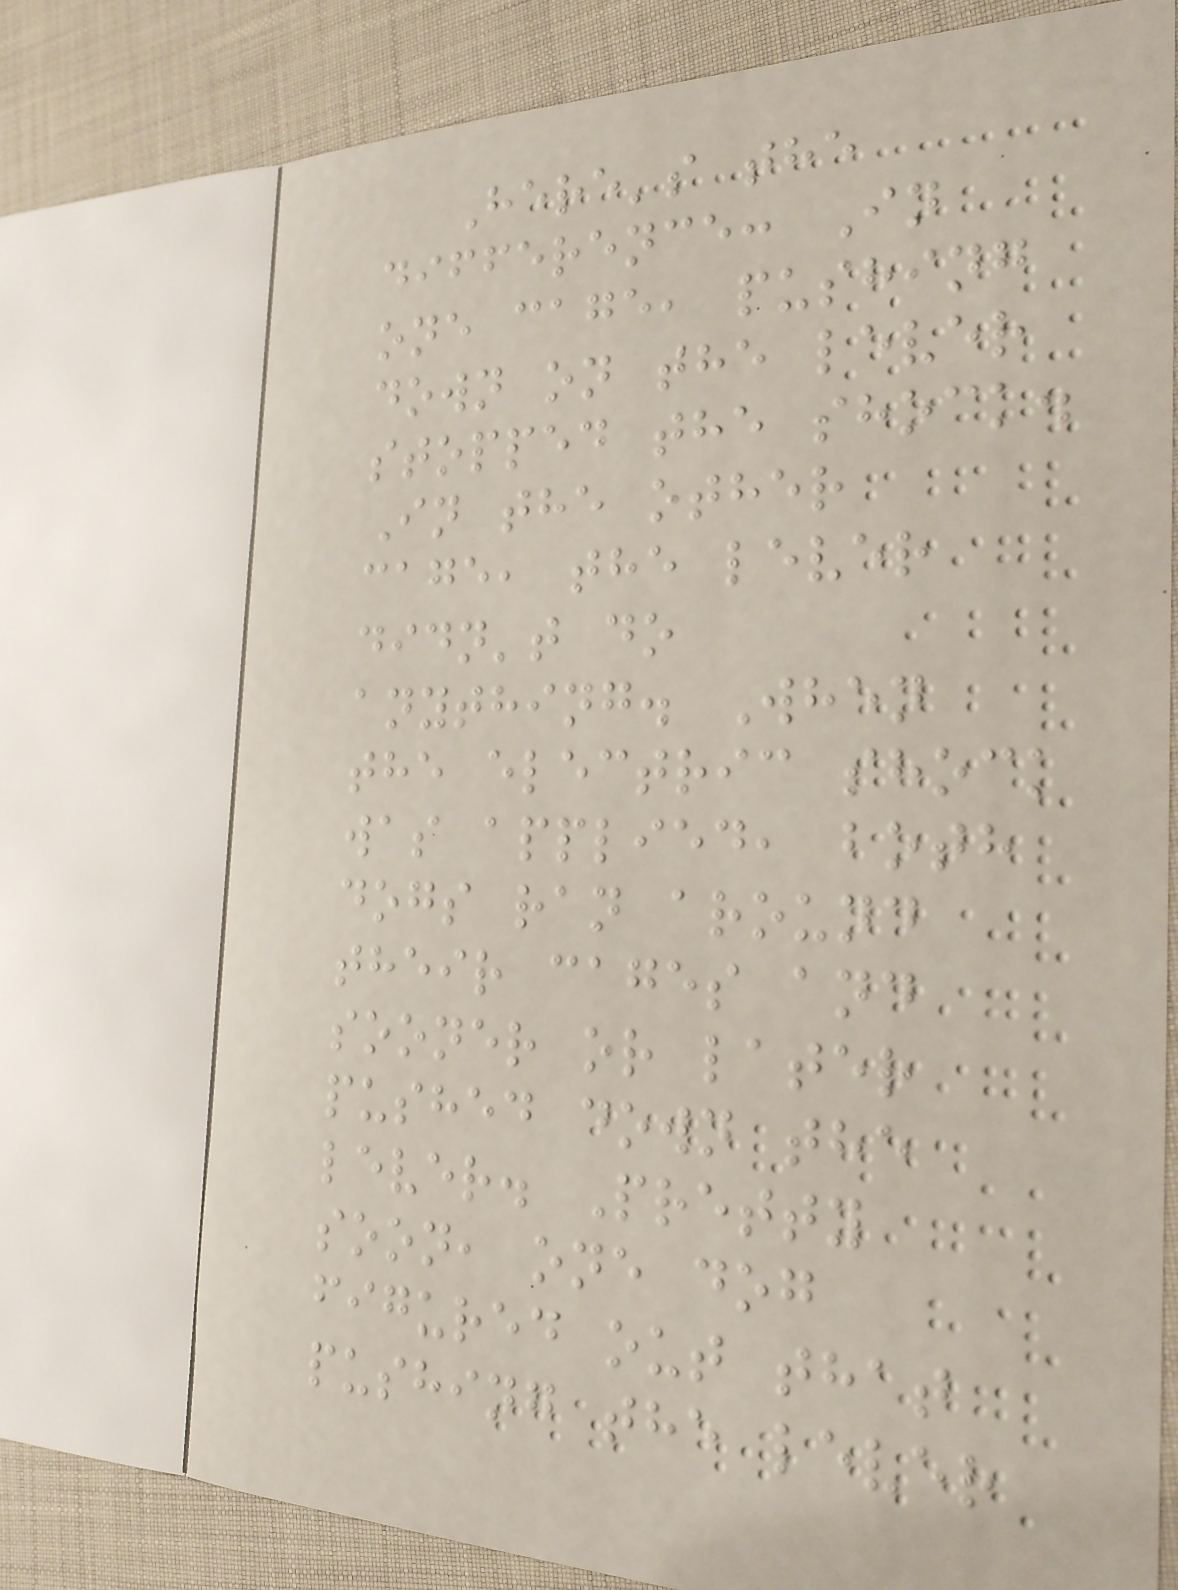Here's the
difference: In
one cage, pushing
down on the lever
stopped the shock.
In the other
cage, the lever
didn't do
anything. When
the electric shock
was applied, both
dogs ran around
their cages and
sooner or later
pushed down the
lever. Pretty
soon, one dog
figured out that
pushing the lever
